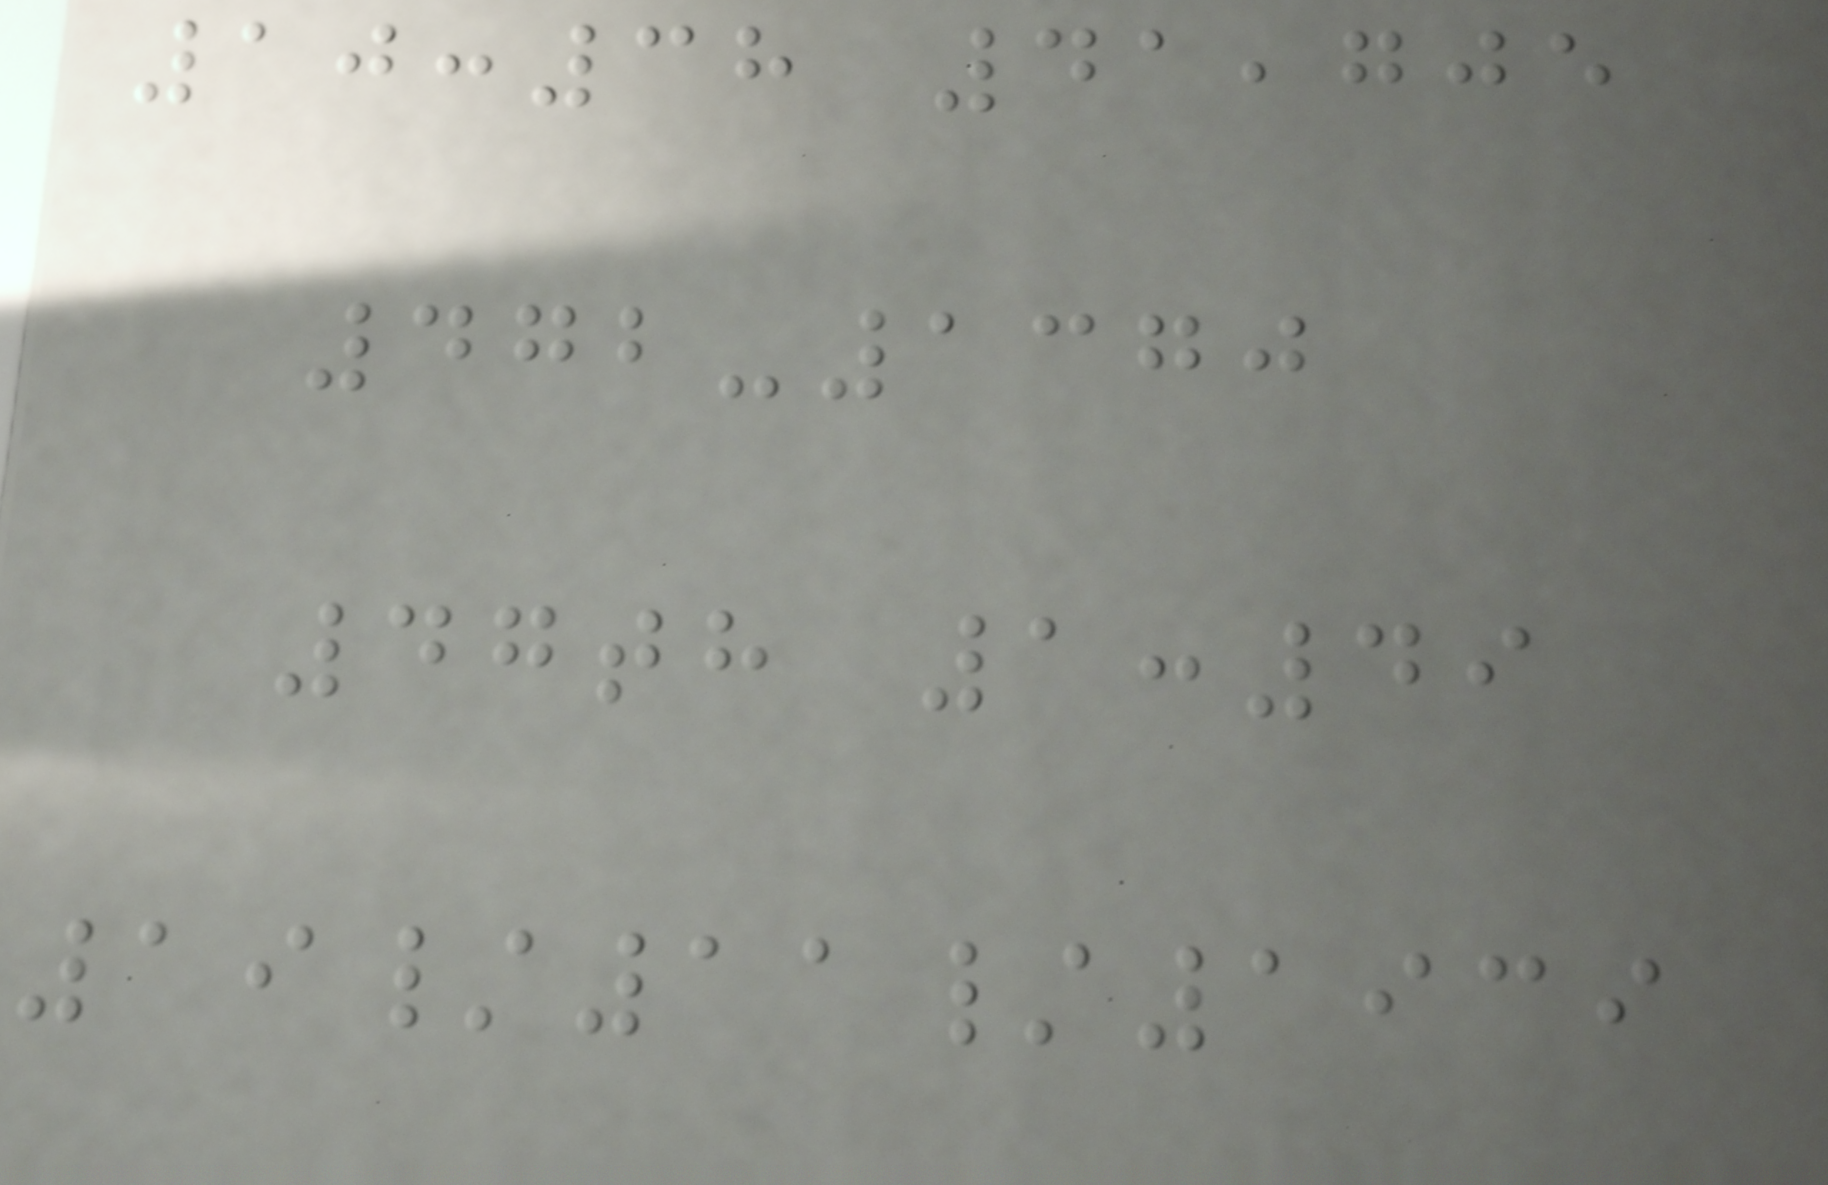10:38 41,705
472-1370
47th 1:49
19/11/1939
